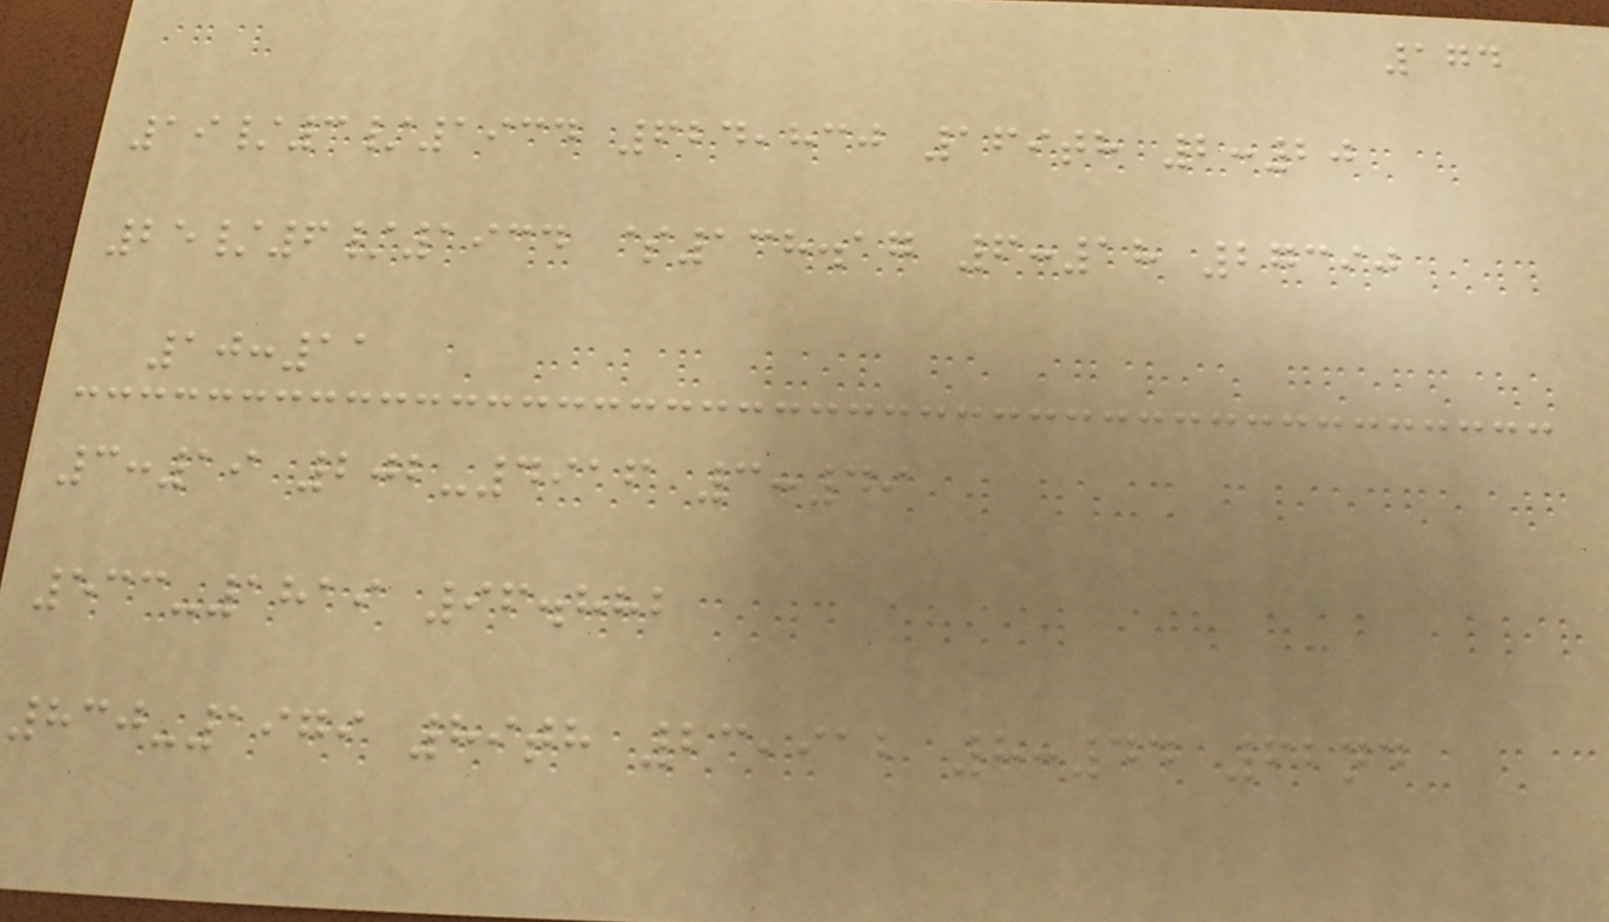174
19/3/1934 624,830 169th 2:20
25/6/1934 $138.17 6:18 27390
10:11
3:19 202-4916 3:49
533-1819 96.882
830-1979 89th 23,912 8:44 62nd
